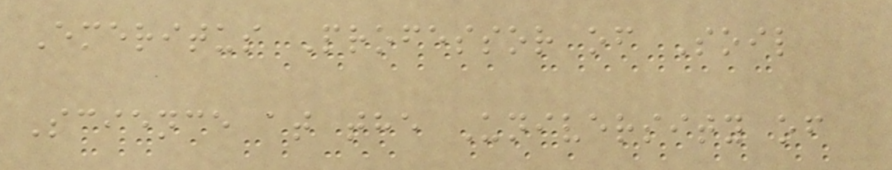Emeritus Professor of Soil
Science at the University of
